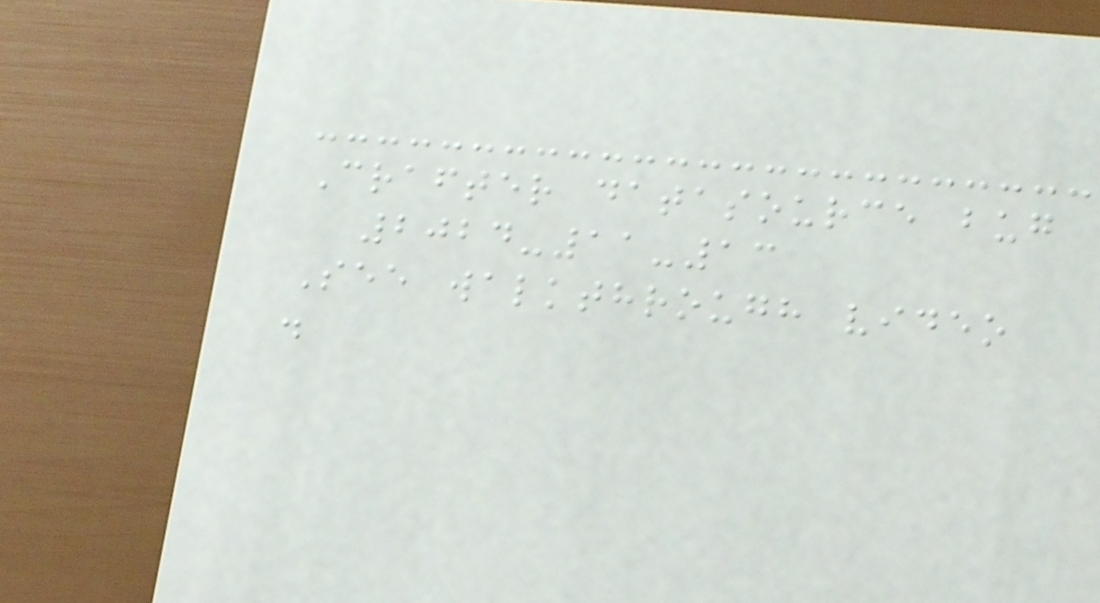Crafter datasource bug
2024-11-13
See walkthrough video
.
